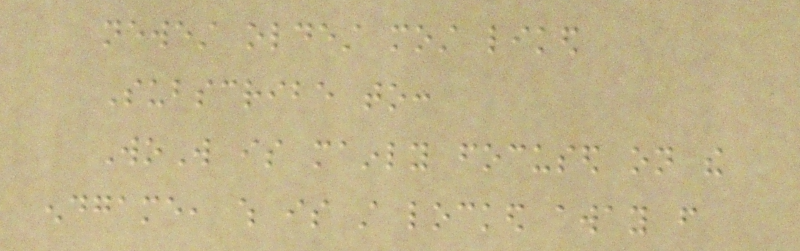newest oldest most liked
Subscribe to:
WoW is mainly focused on the
endgame, which is still locked away from
